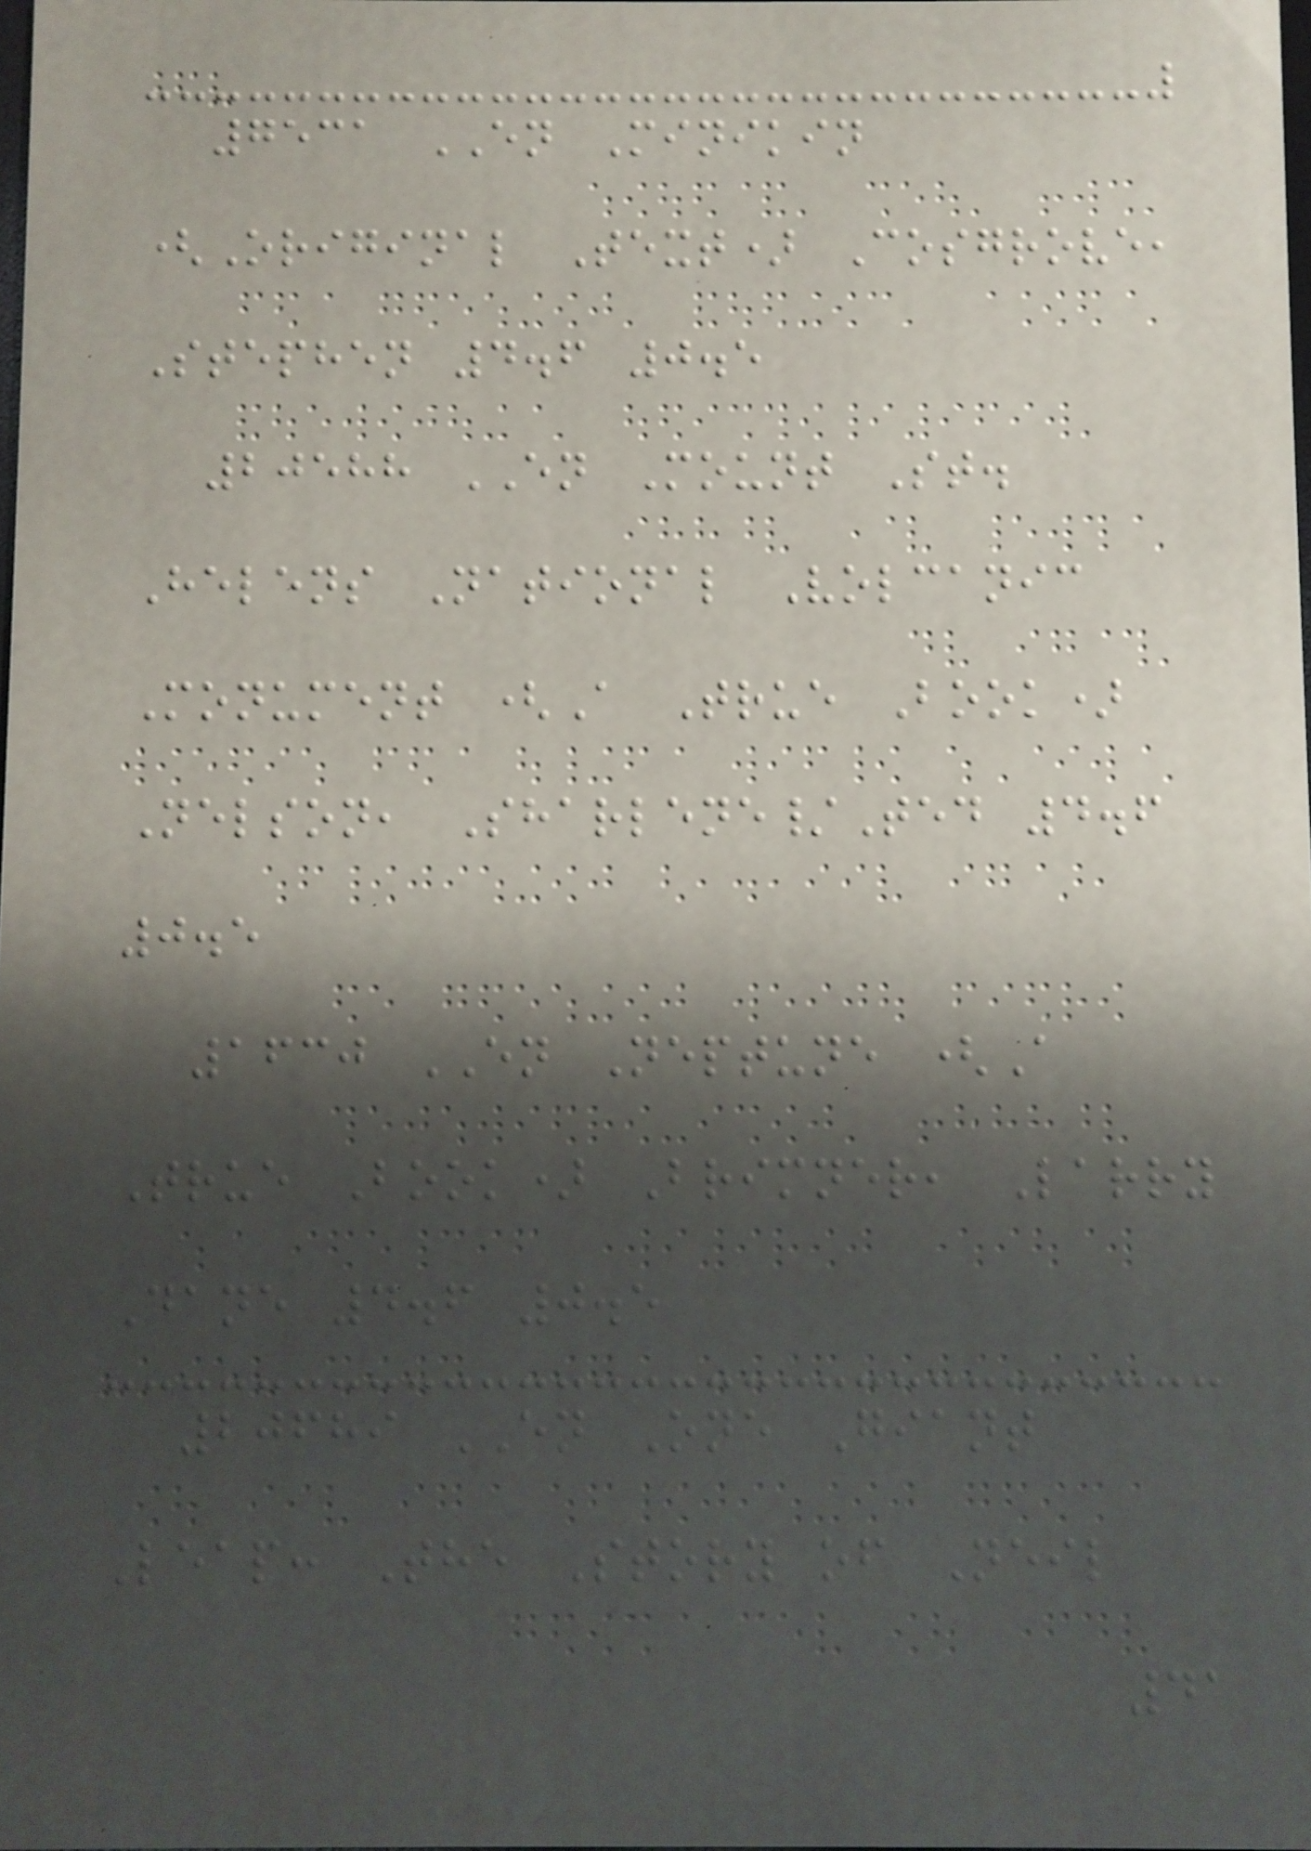7531 EN Minikin
(Original Text) Cosgrove,
Stephen 4.6 0.5
20588 EN Mount St.
Helens National Volcanic
Monument (A True Book)
Nelson, Sharlene/Ted 4.6
0.5
1630 EN Neptune (A
True Book) Brimner, Larry
Dane 4.6 0.5
20689 EN One Giant
Leap: The Story of Neil
41
